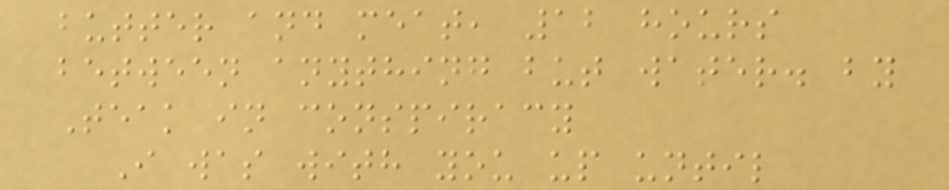butter and meat, 12 hours
between anything but water. by
Teak in conspiracy
I was with you up until
